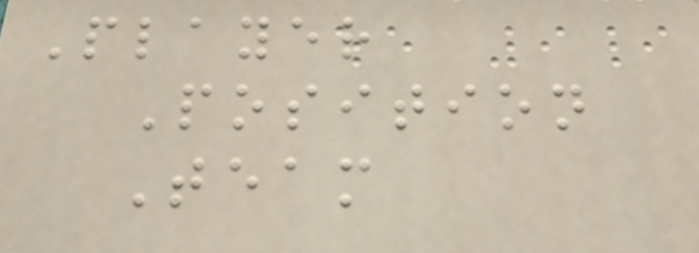Player
Position
Team
